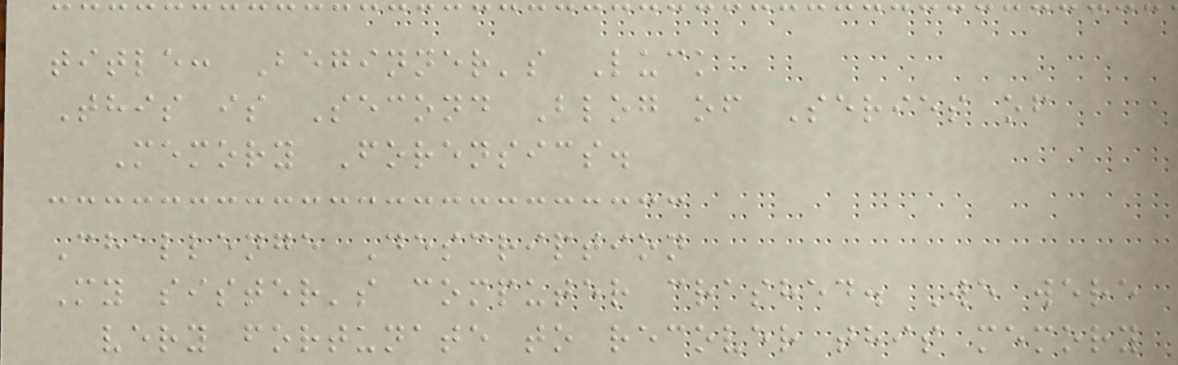title: Beginner's Luck
This is Second Blog of Series of
Memory Forensics.
Challenge Description
My sister's computer crashed. We were
very fortunate to recover this memory
